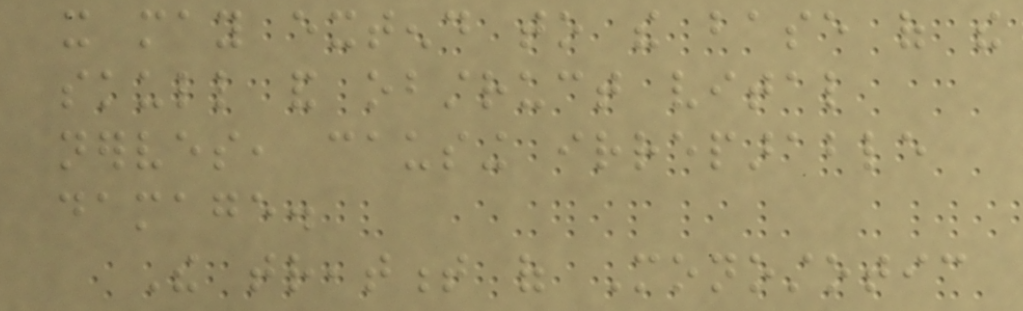it may extend to the base of the
skull and obstruct vital
nerves, causing irreparable
damage.
The treatment of Monostotic
